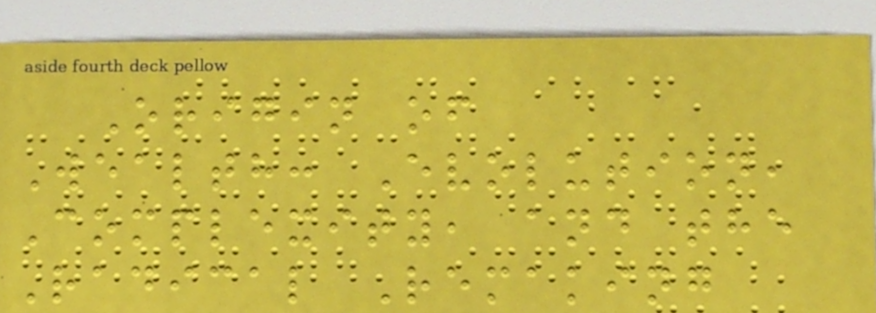Origin of
Wealth: Evolution,
Complexity, and the
Radical Remaking
